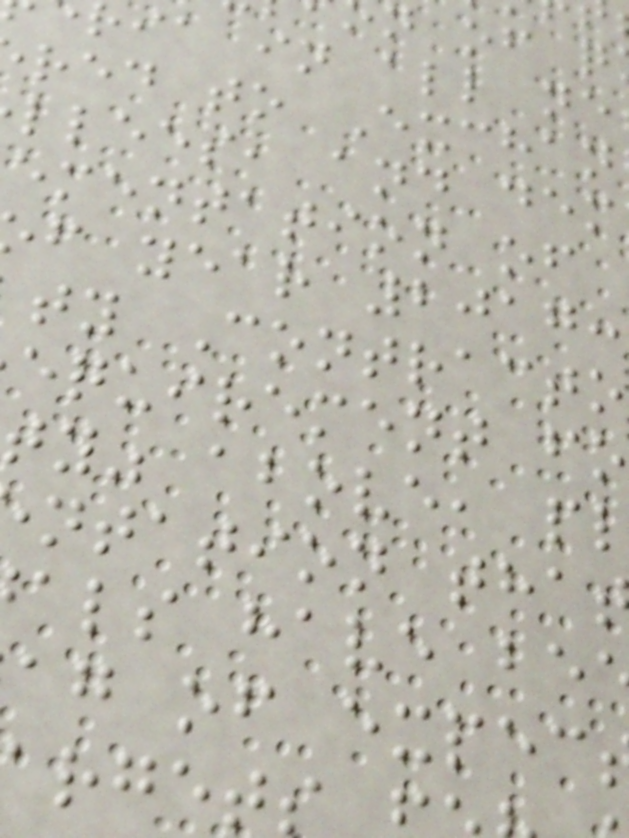n of q
ia in all ne
red to Exchan
llees, and dem
ementation of
f year 2017:
ty Contracto
equirement fo
ty" above, p
ntation tha
als have be
ag of expec
